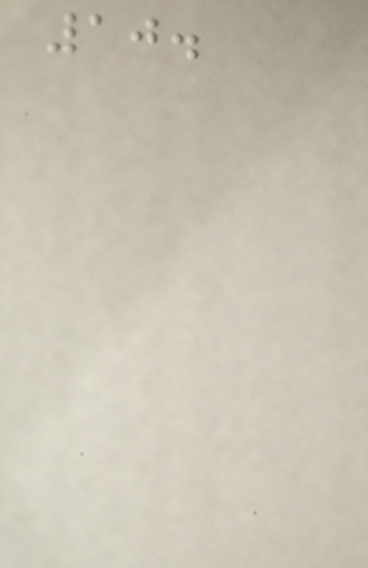10.
